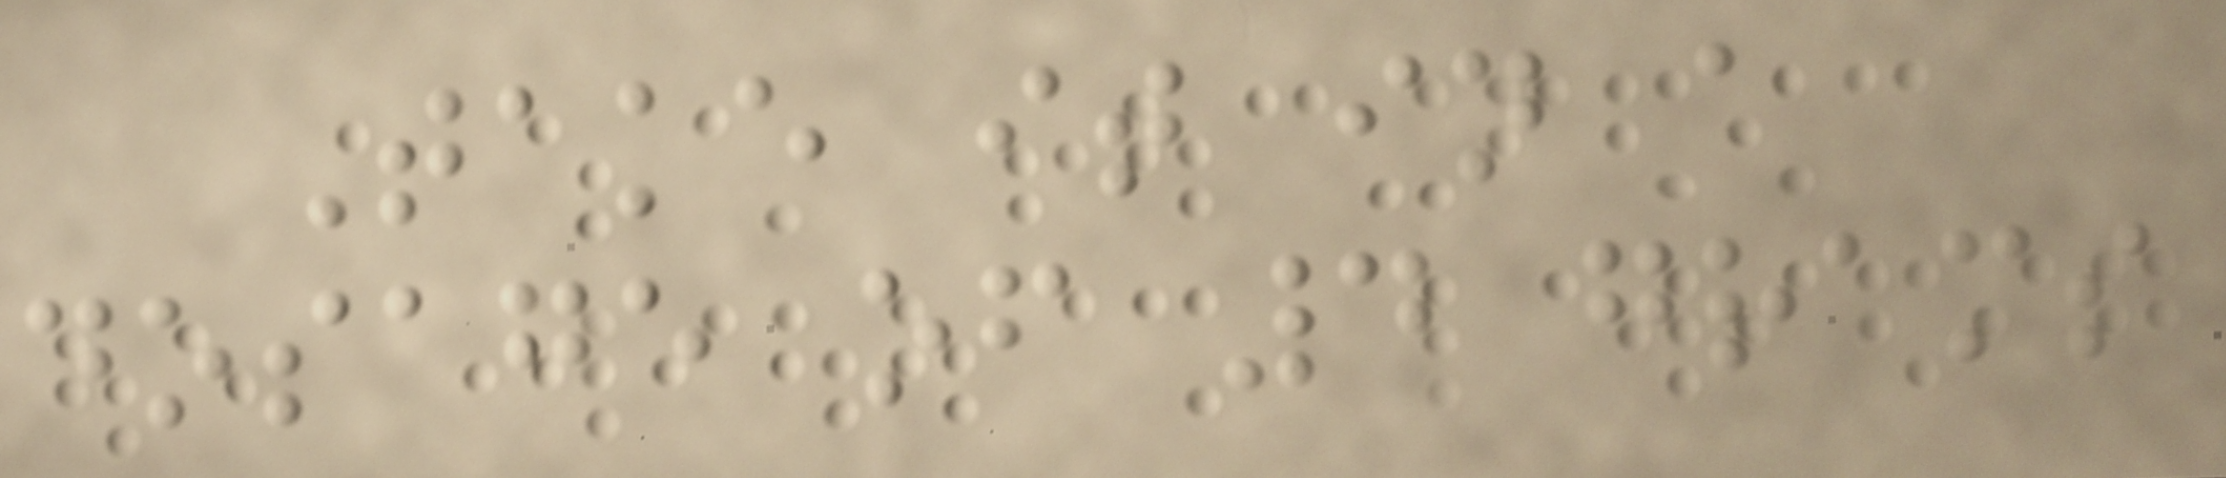Take it in a
dosage of 4 grams
